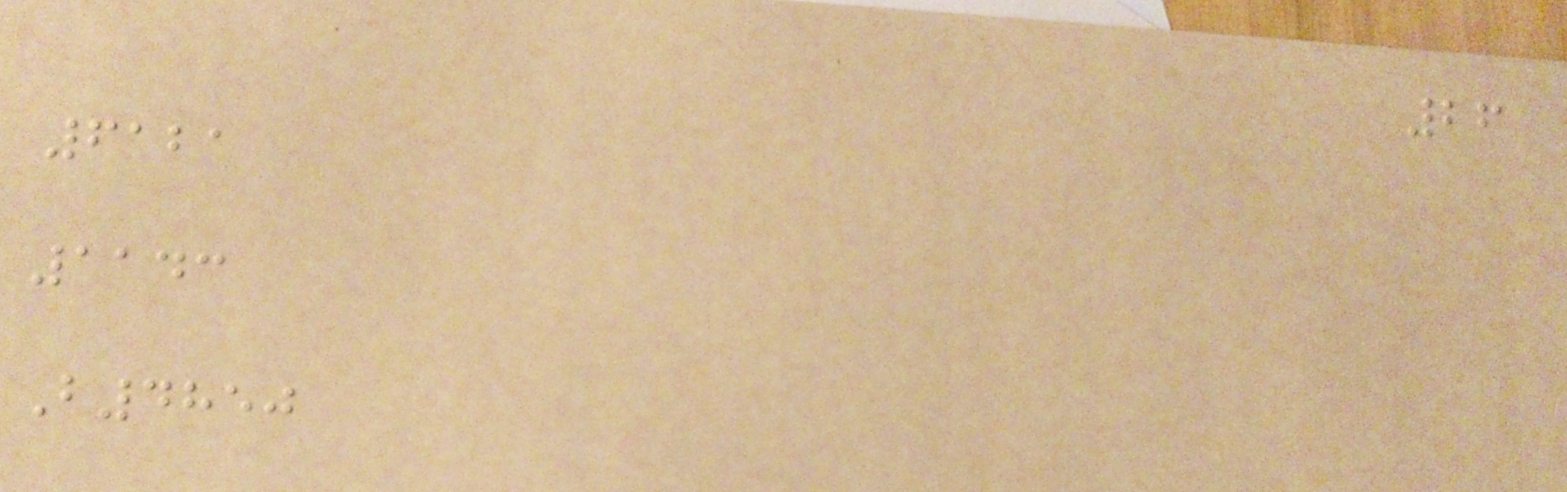26
6121
1143
B4850
